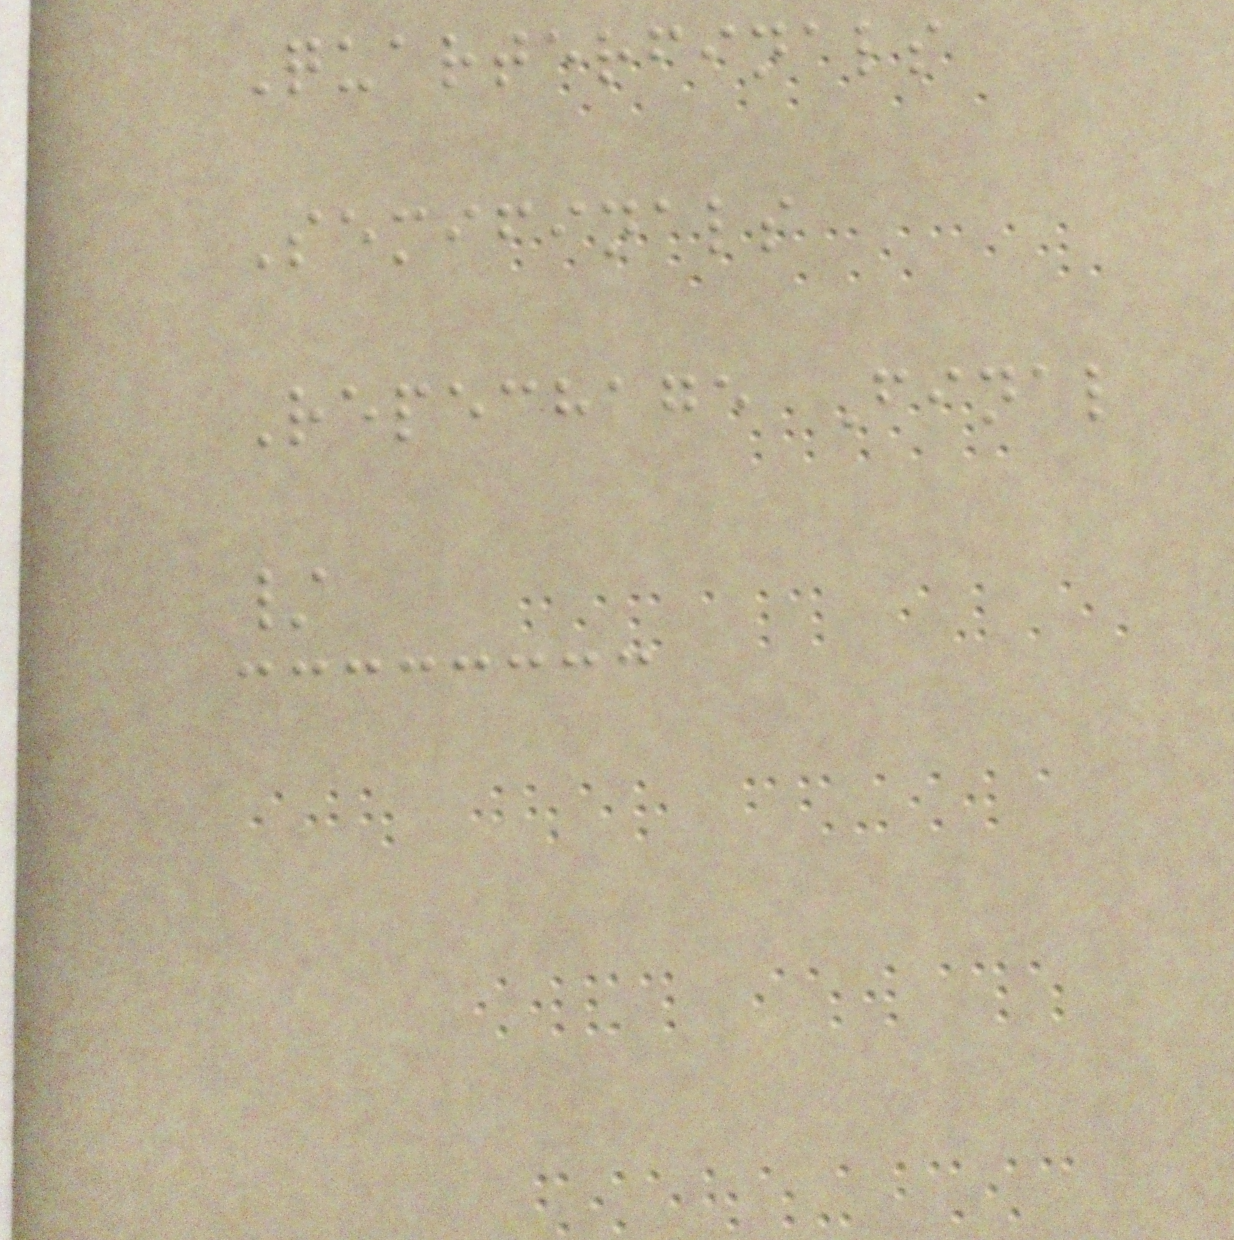Quarterfinals
Semifinals
Repechage Final
/
